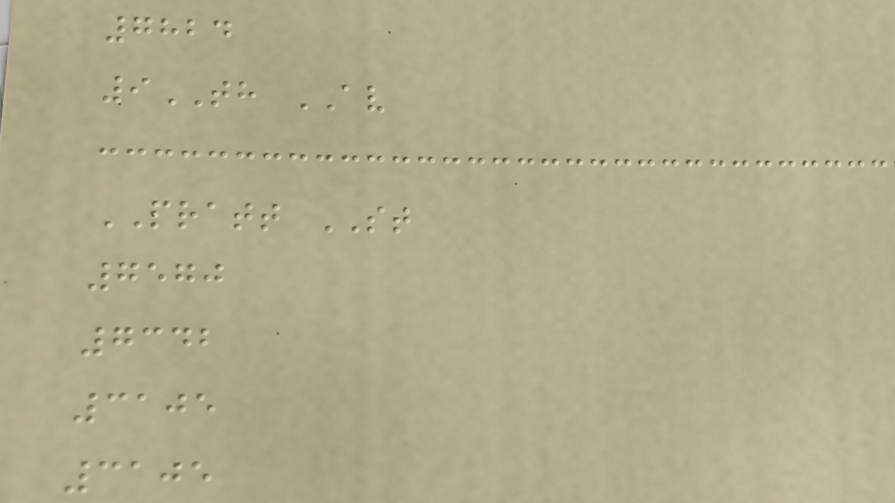7824
9TH AV
PRATT ST
7570
7342
3105
3105
